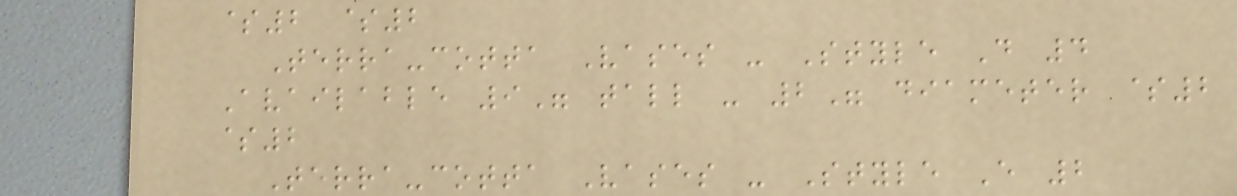$2 $2
Terra-cotta Vases - Style D 4
Available 9" tall - 2" diameter $2
$2
Terra-cotta Vases - Style E 2
